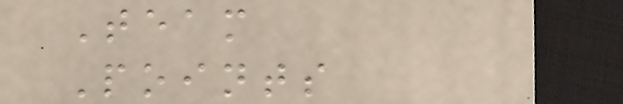Team
Points
